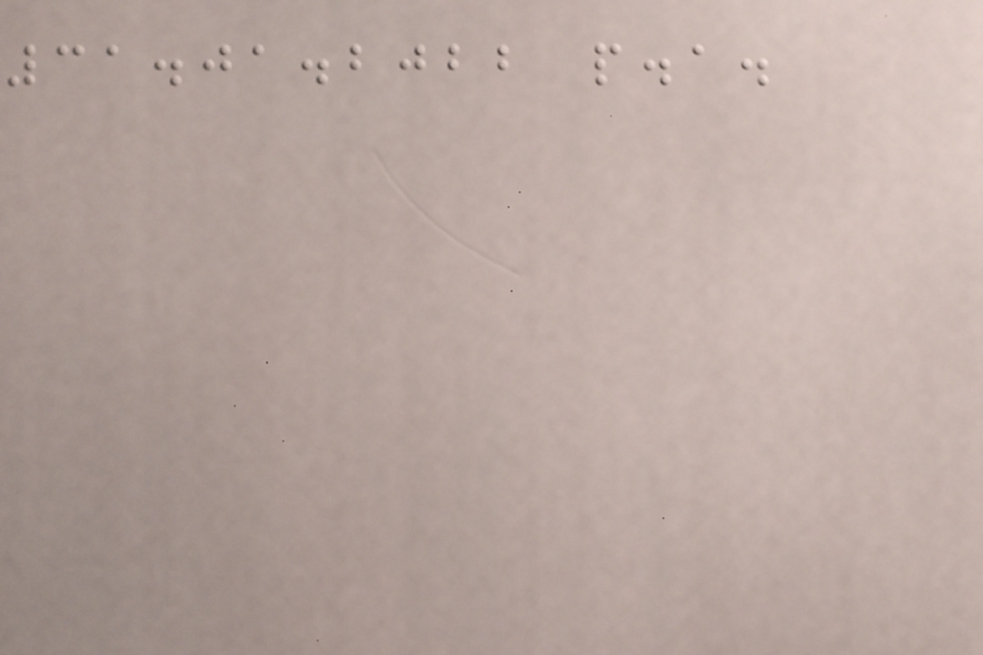31.01.2022 p.a.
